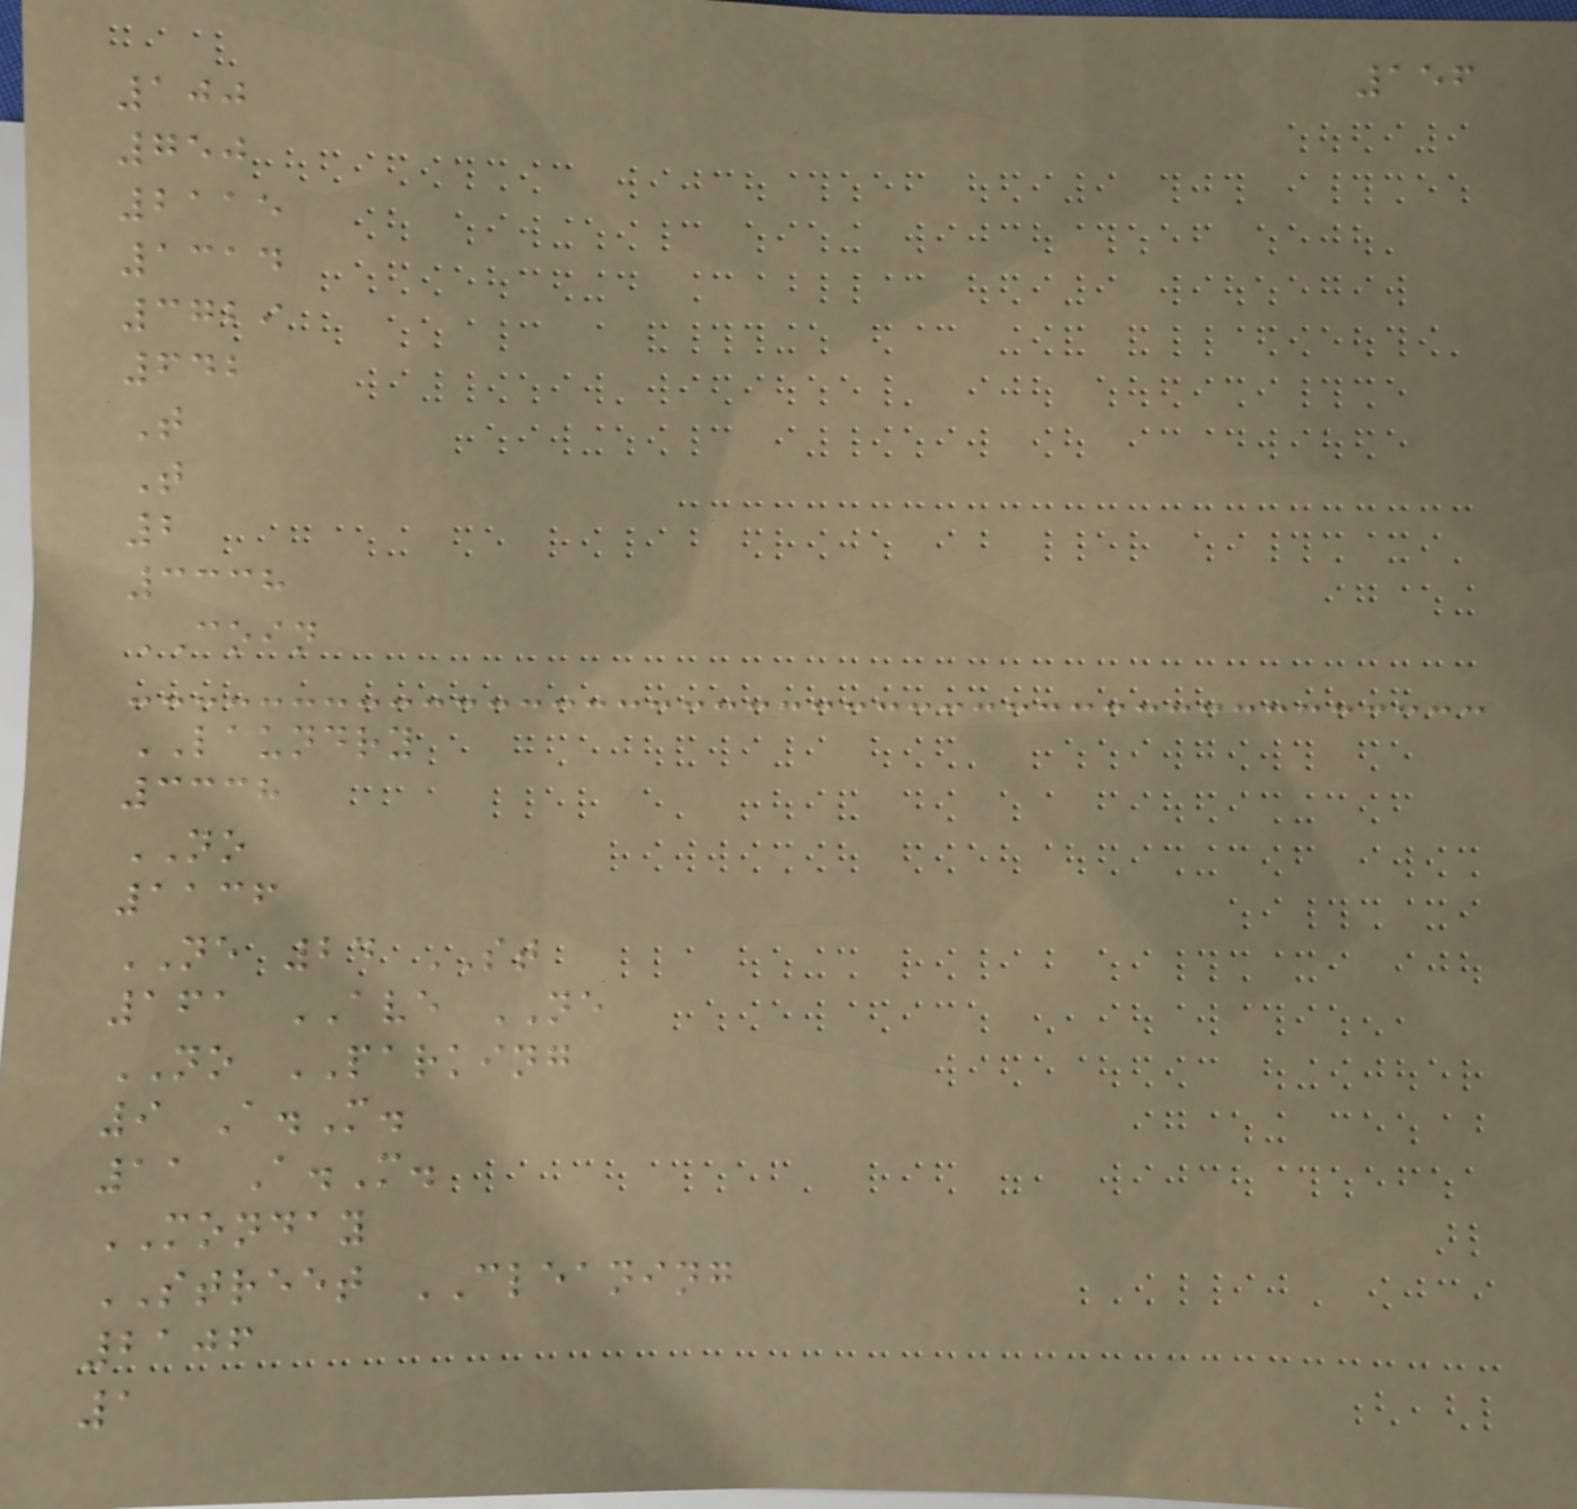156
100
750
2115
1314
3729
642
T
T
2
3338
COIN
LAUNDRY
3338
NO
1136
NE 24 ST
161 AVE NE
NO PARKING
9 A.M.
11 A.M.
MONDAY
STREET CLEANING
2106
1
